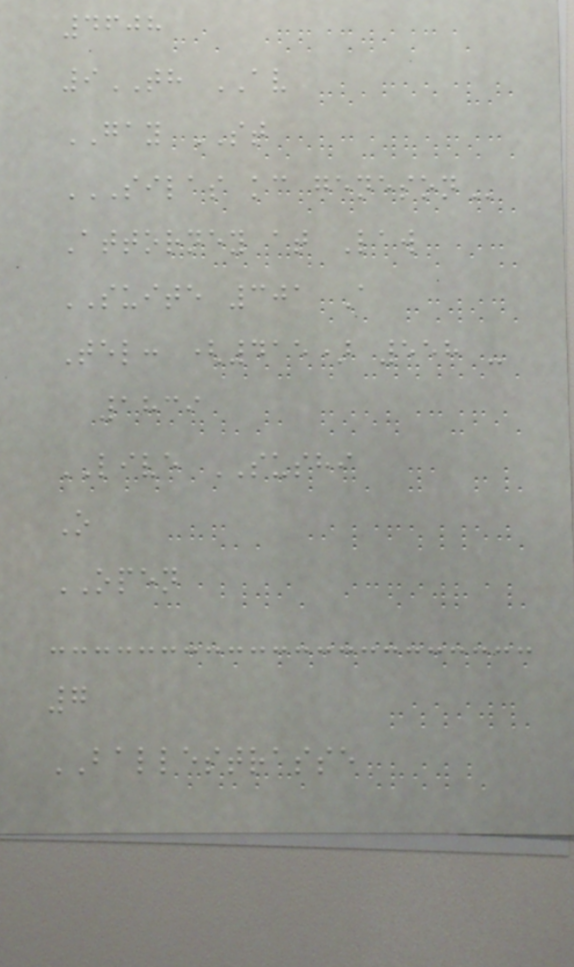4608
9TH AV
GAY ST
SILAS KC GENESON
Attorney at Law
SUITE 301 A
Tel: (415) 558 -
1839
LIVE SUSHI
O
OPEN
7
BALLESTRASSE
